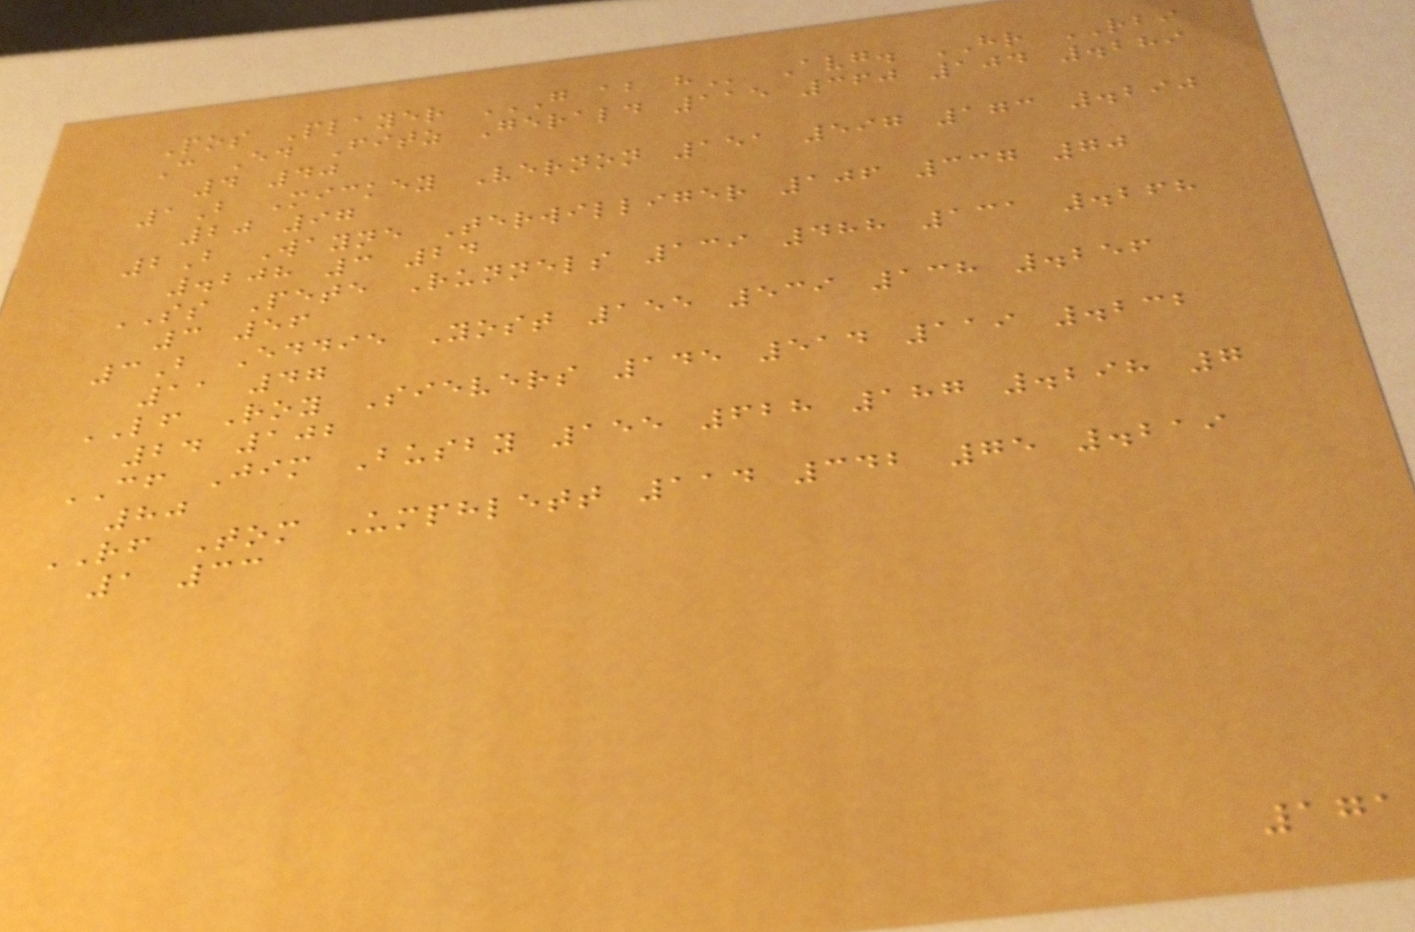Pos Player G AB H Avg. HR RBI
C Ed Fitz Gerald 115 360 104 .289
4 40
1B Mickey Vernon 151 597 173 .290
20 97
2B Wayne Terwilliger 106 337 70
.208 3 24
SS Pete Runnels 139 488 131 .268
3 56
3B Eddie Yost 155 539 138 .256
11 47
LF Roy Sievers 145 514 119 .232
24 102
CF Jim Busby 155 628 187 .298 7
80
RF Tom Umphlett 114 342 75 .219
1 33
171
